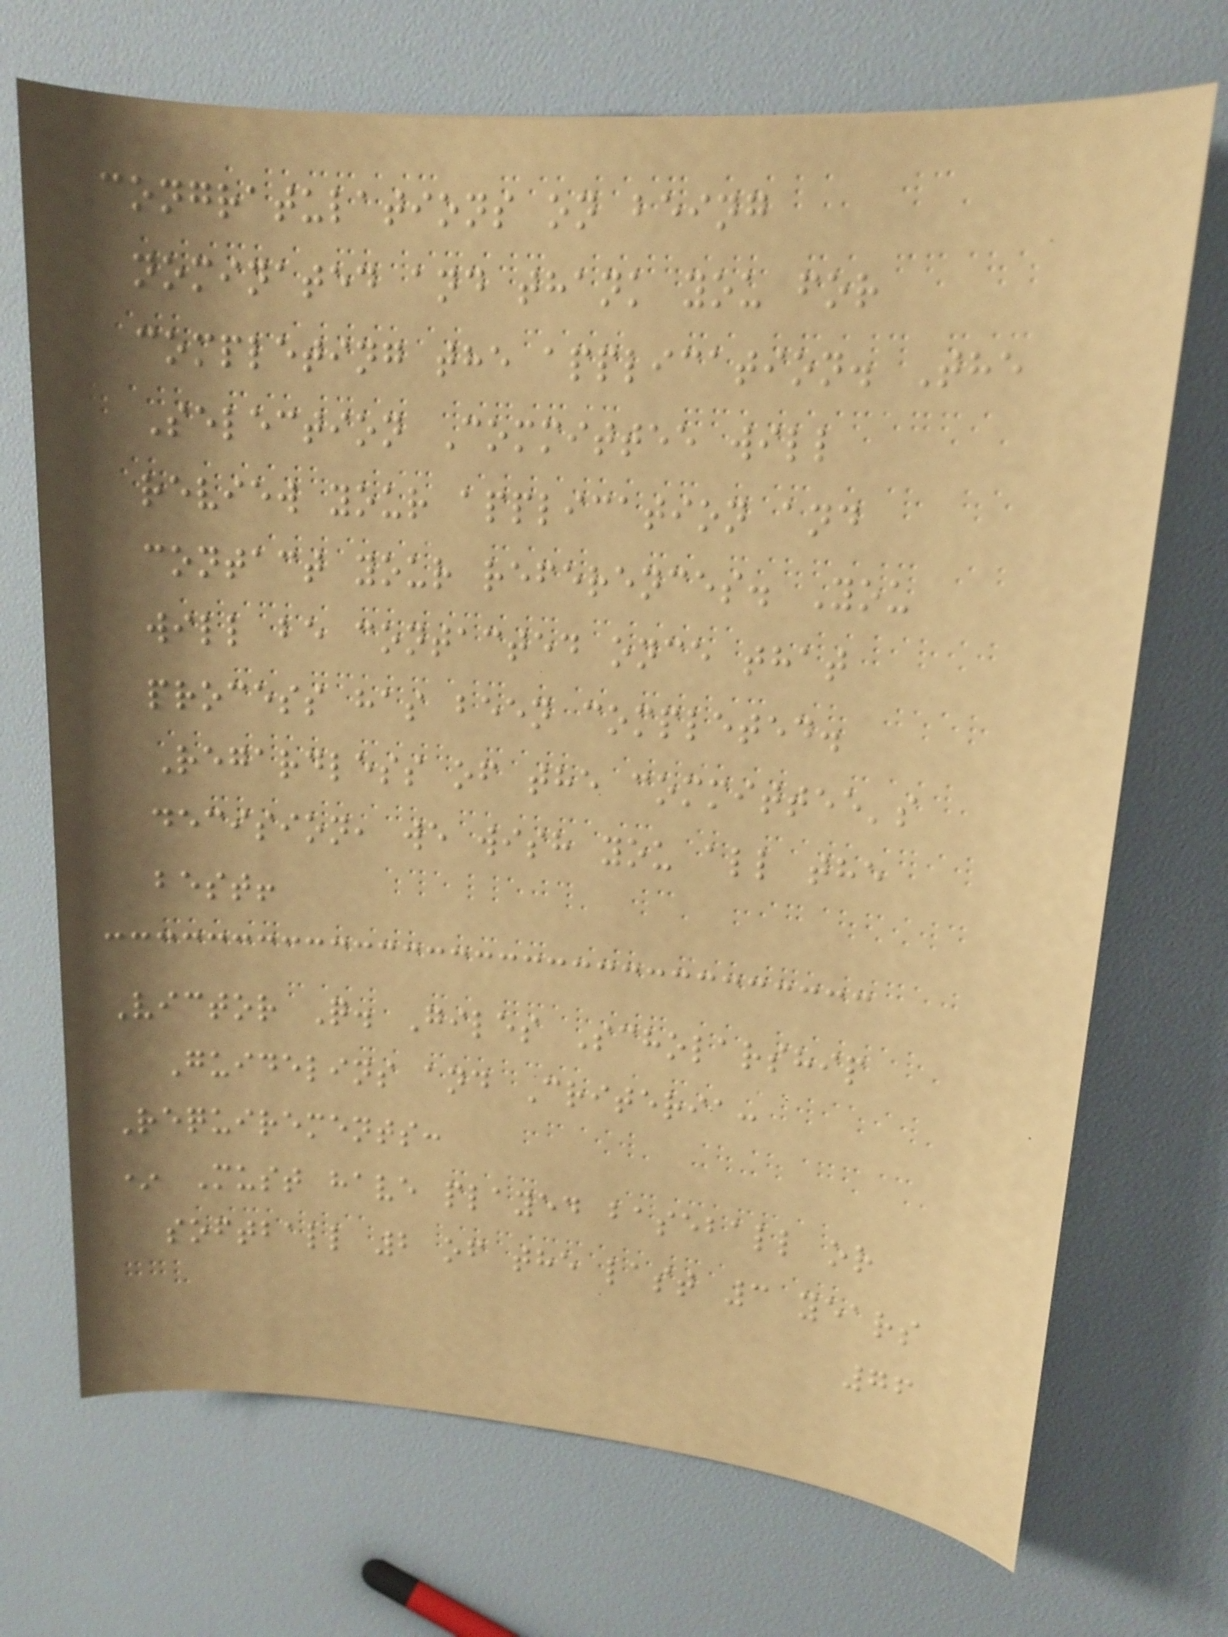Congratulations on being
nominated and thank you for
completing the application. The
Selection Committee will
review your application and
contact your references. You
will be contacted once that
process has been completed.
Regardless of the committee's
decision, we wish you all the
best!
Victor Q. Giles Scholarship
Guidelins and Criteria:
Requirements:
* Must have played baseball or
softball 2 of the last 3 years
76
